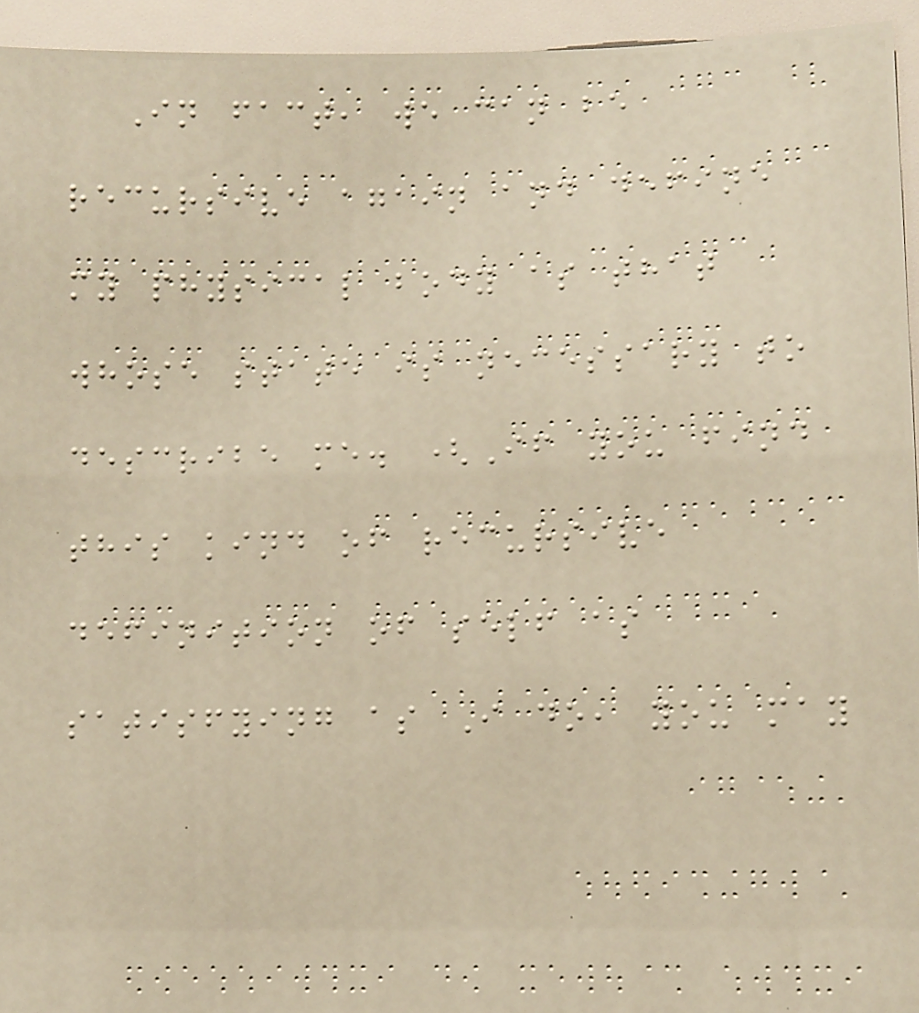In fact, we can be
recursive again and define
my physical body as that
whose state is necessary to
describe me. (If you find
this kind of recursive
definition of self as
satisfying as I do, you may
